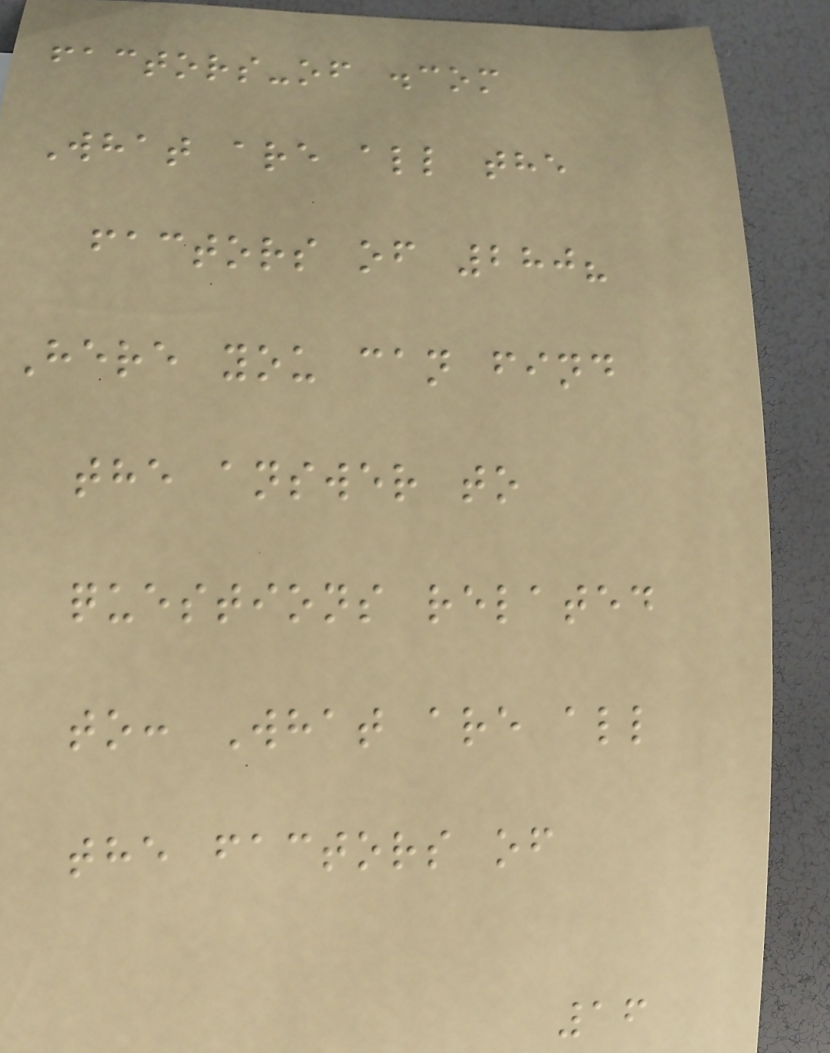factors-of .com
What are all the
factors of 280?
Here you can find
the answer to
questions related
to: What are all
the factors of
16
